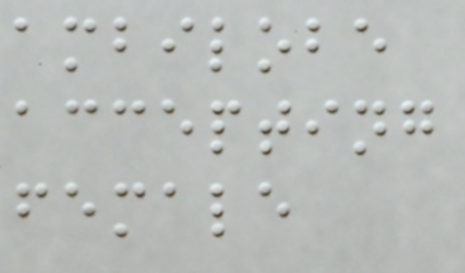ambilobe
accepting
female
